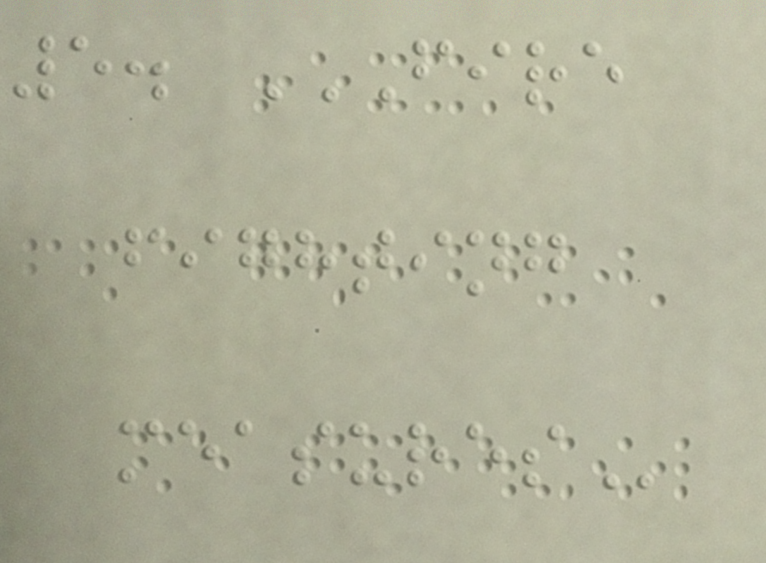5. FIRE
FIGHTING
MEASURES
